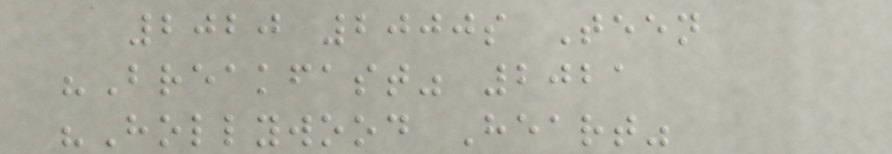2020 2000s Teen
"Breakfast" 2021
"Hollywood Heart"
